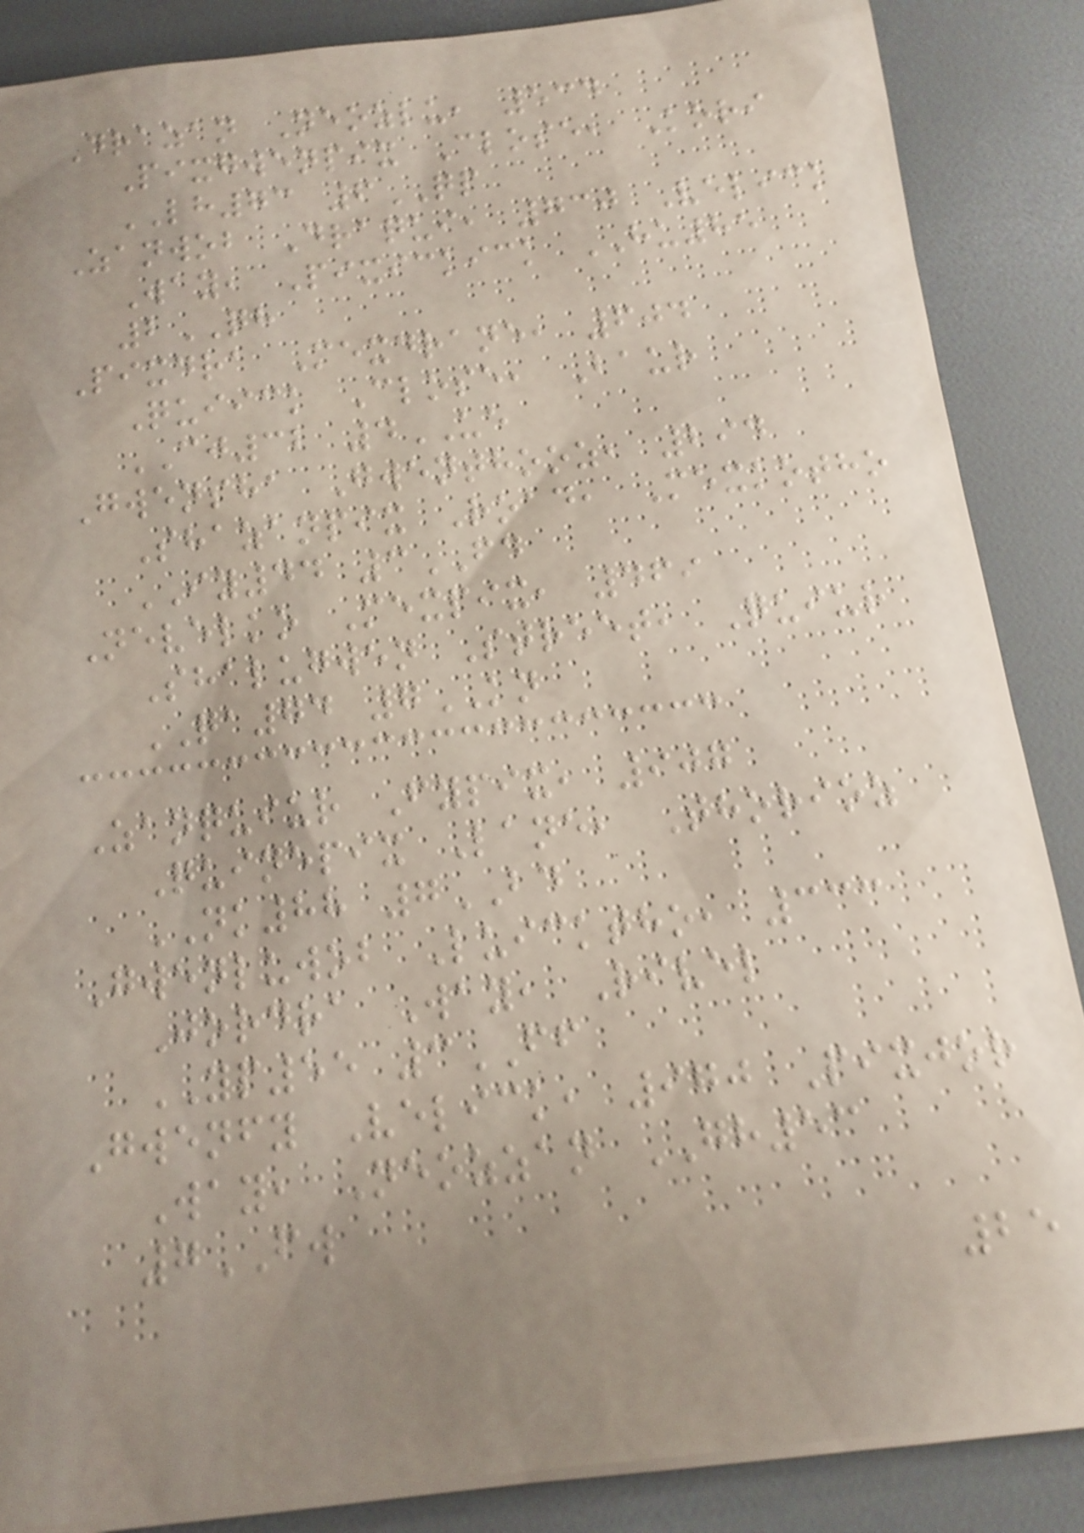Drazan Neozlu, 534
Pixgwenpix Close, Kori
LH73 6QP
Zanwob Draqui, 730 Velick
Way, Pixickick HU85
2QH
Pixdra Mexdrane, 604
Quiick Close, Baur
CJ32 4UE
Gwensha Gwenthooz, 294
Shazanpix Road, Mexkotho
IY44 3FD
Nevelko Mexpix, 469
Shalugwen Street, Quiur
QA74 7KN
Zanquiur Fypix, 907
Quinepix Lane, Thorioz
NK88 7BD
Gwenluwob Luicktho, 333
Jordra Way, Rivel
YP55 3FF
Gwenfy Velick, 970 Pixjor
Way, Neozzan GH53
7FW
25
